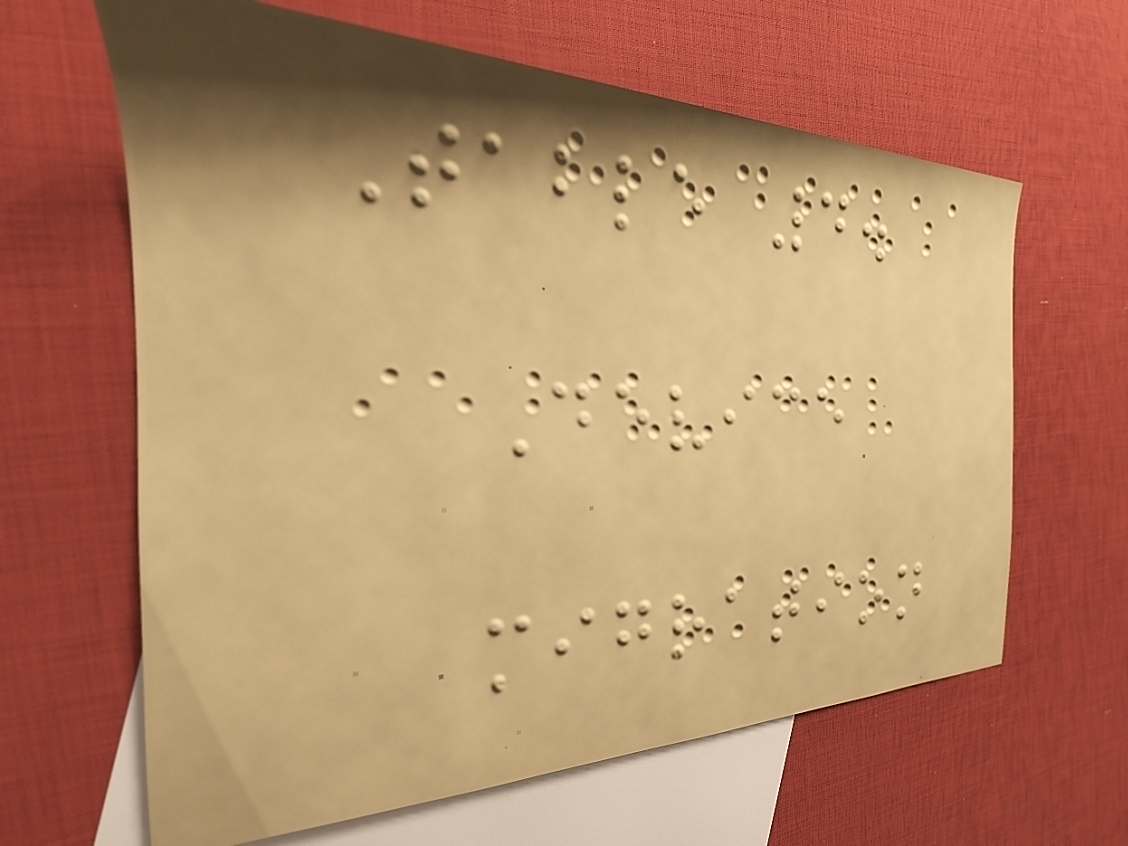Table 4.
Device
migration
